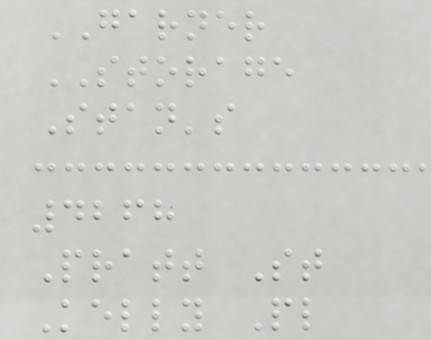GARNER
STORAGE
Stan's
4268
Pratt St
Kelly Pl
